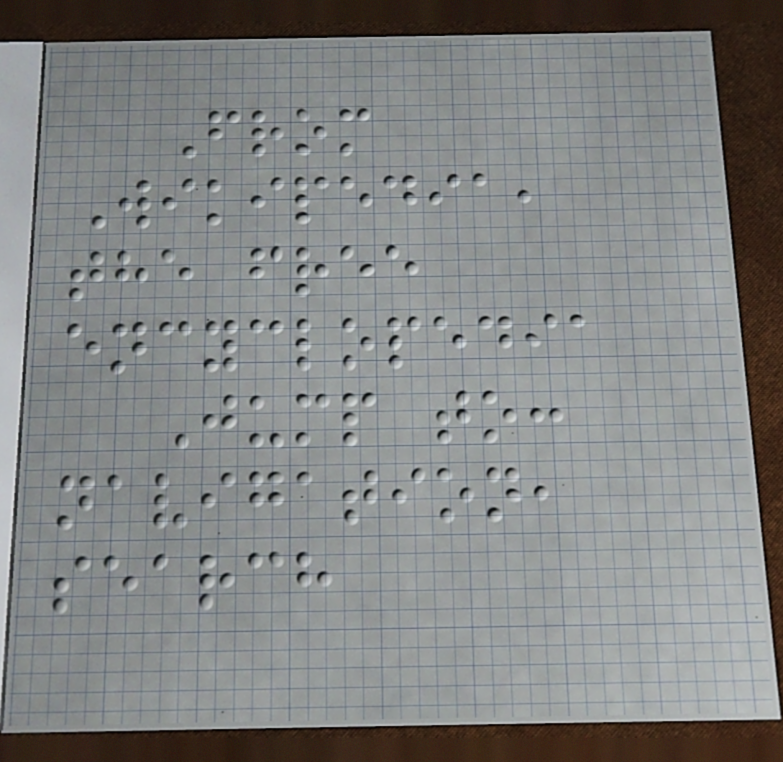From
Wikipedia,
the free
encyclopedia
Jump to:
navigation,
search
